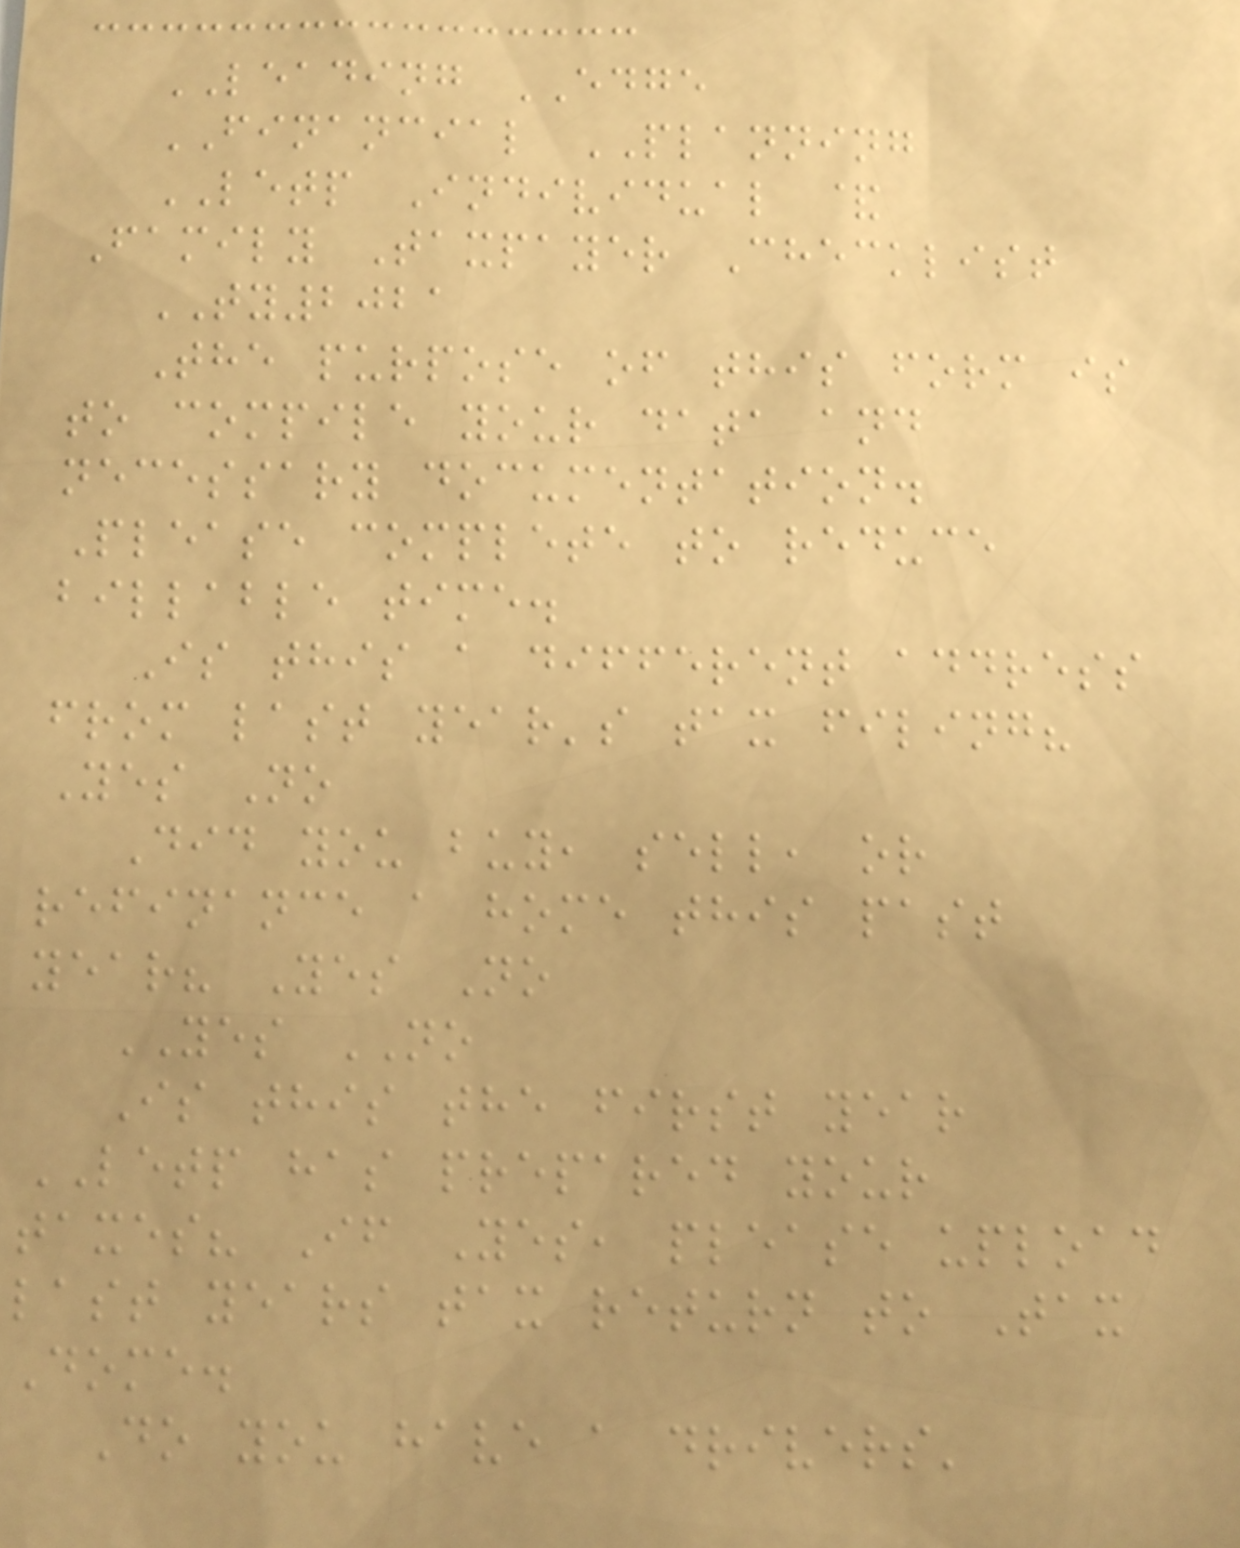LEADING EDGE
FINANCIAL PLANNING
LETP Individual &
Family Taxpayer Checklist
TY2021
The purpose of this form is
to compile your data and
necessary documentation.
Please complete to reduce
billable time.
Is this a different address
from last year's tax filing?
Yes No
Did you buy, sell, or
refinance a home this past
year? Yes No
YES NO
Is this the first year
LETP has prepared your
taxes? If Yes, please upload
last years tax return to Tax
Dome.
Do you have a drivers'
